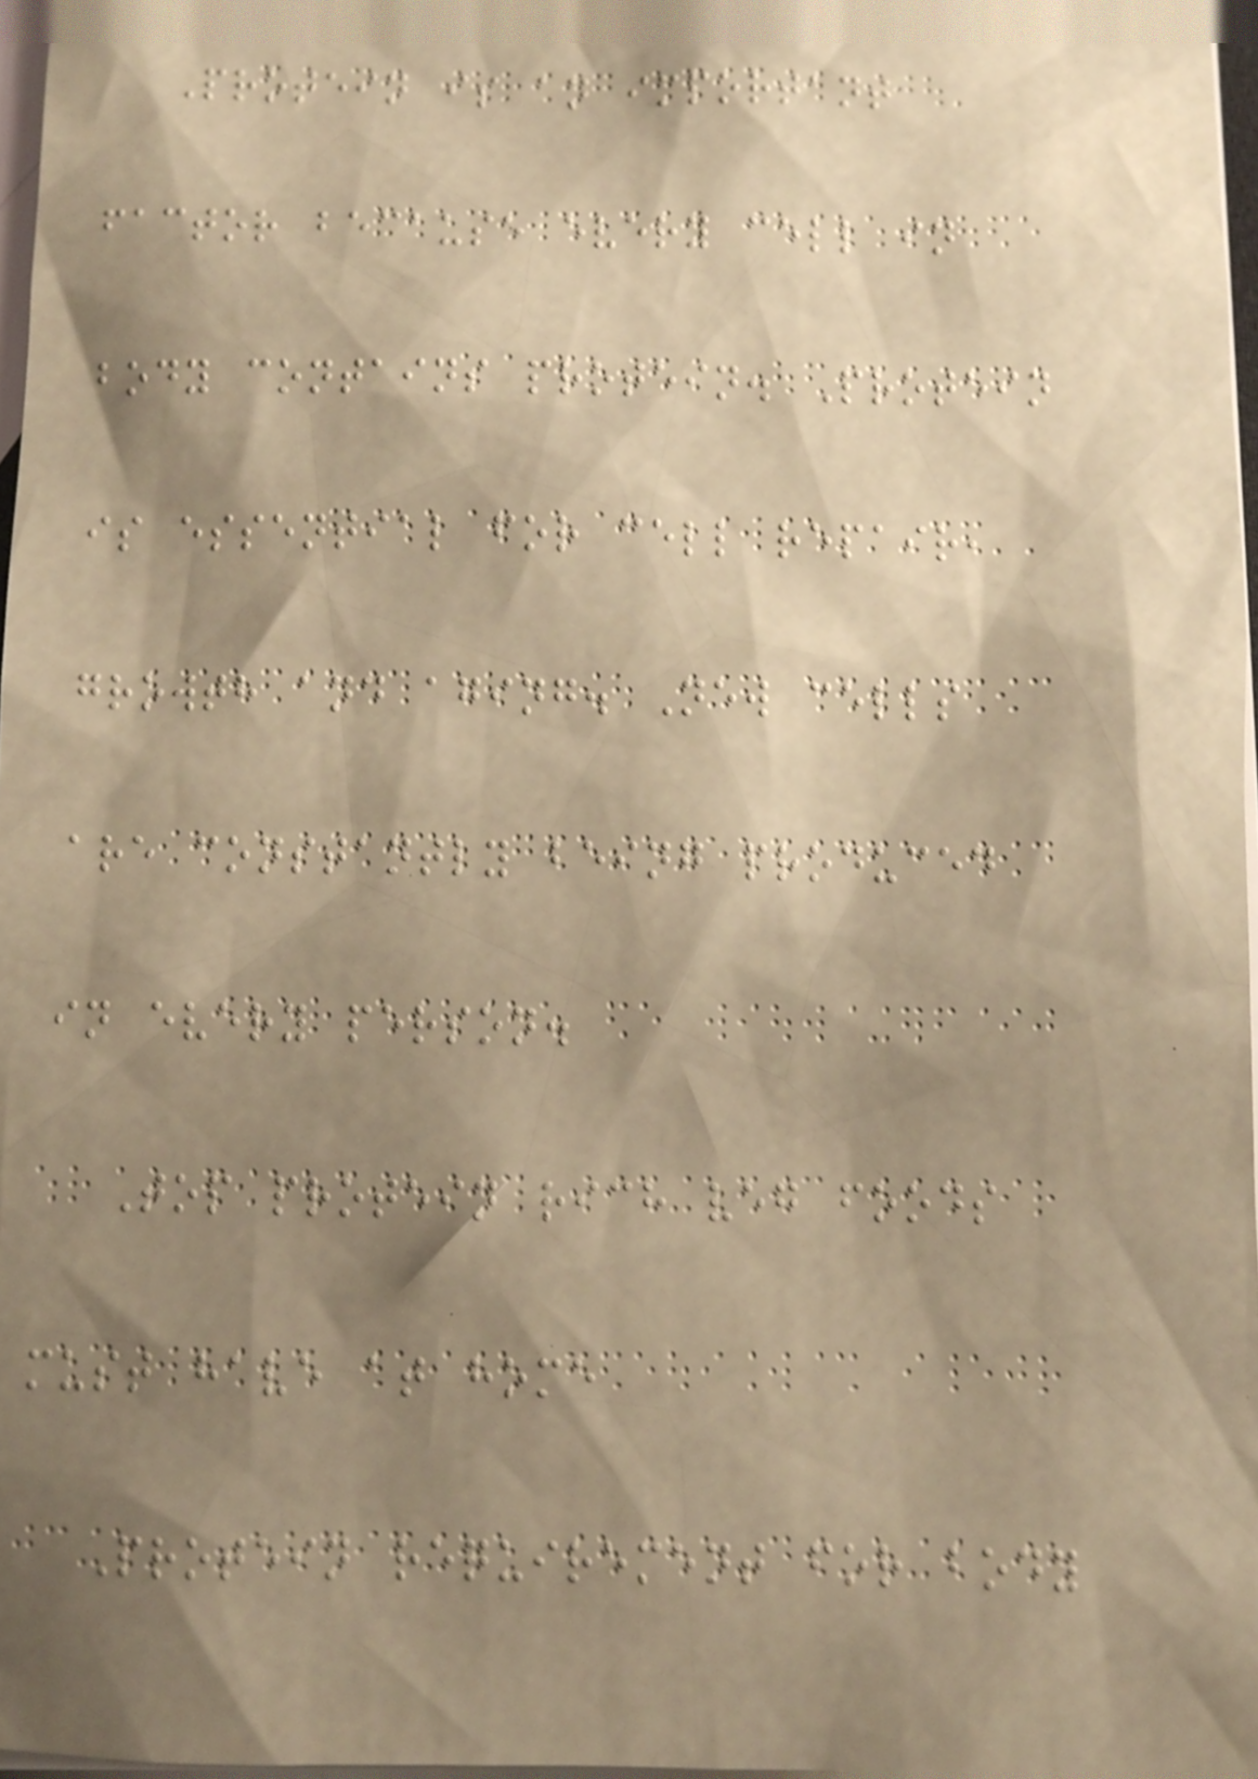Protein is an important
factor because every cell in
body contains protein. Protein
is essential for cell repair,
growth and aging. New cells
are constantly being produced
in every person.
Top protein rich veg foods
must have at home
Protein requirement for body
